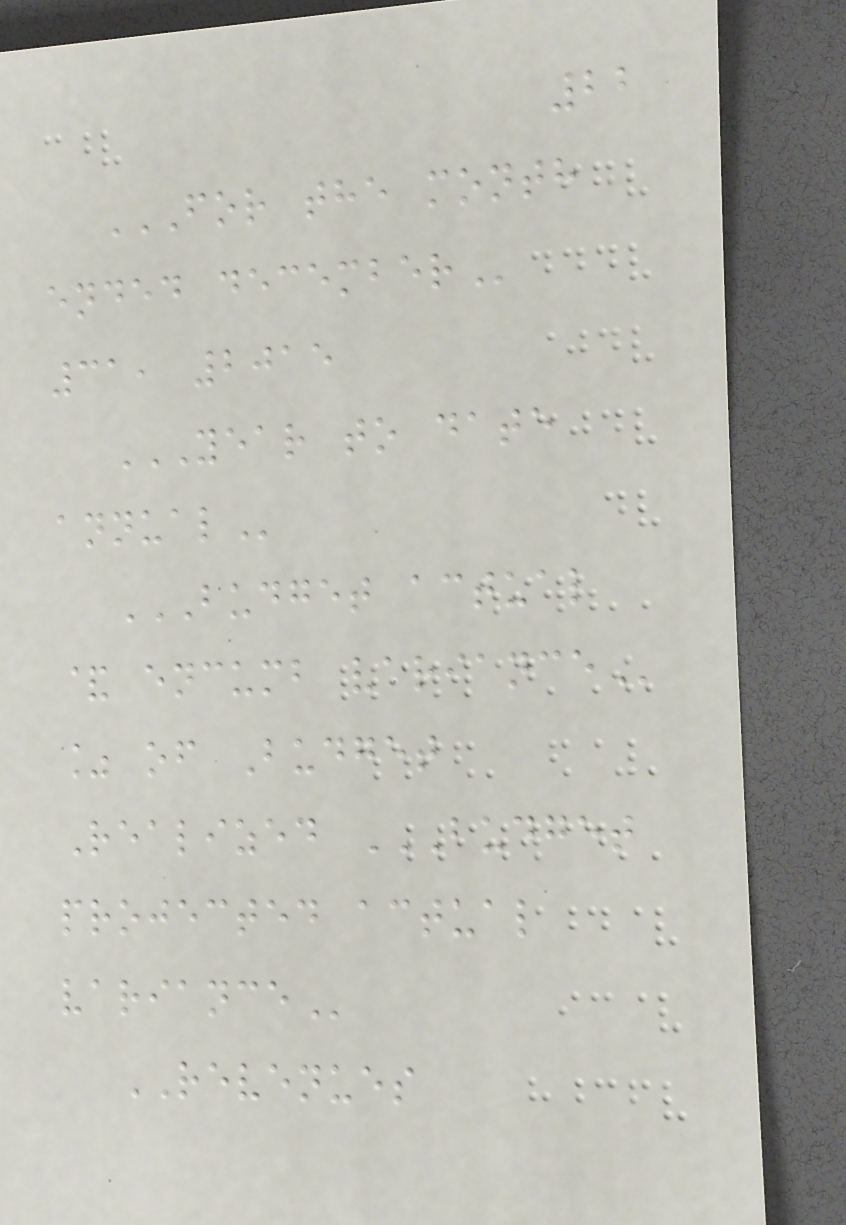22
FOR THE MONTH
ENDED DECEMBER
31, 2015
YEAR TO DATE
ANNUAL
BUDGET ACTUAL
& ENCUMB VARIANCE
% of Budget
Realized BUDGET
PROJECTED ACTUAL
VARIANCE
REVENUES
